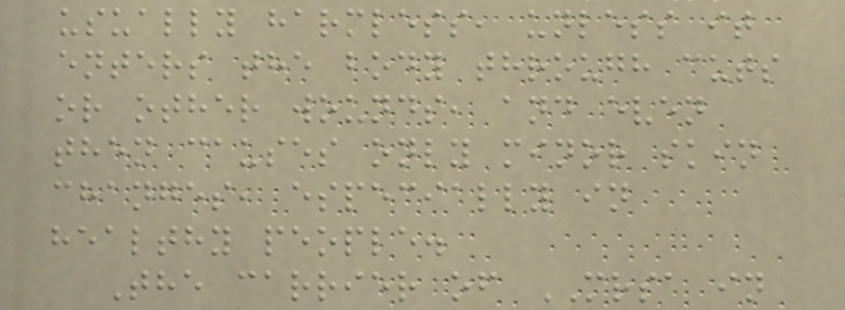usually harmless, unless it
enters the body through cuts
or other wounds, and even
then causes only minor skin
changes, especially in
healthy people.
The carrier of MRSA in
